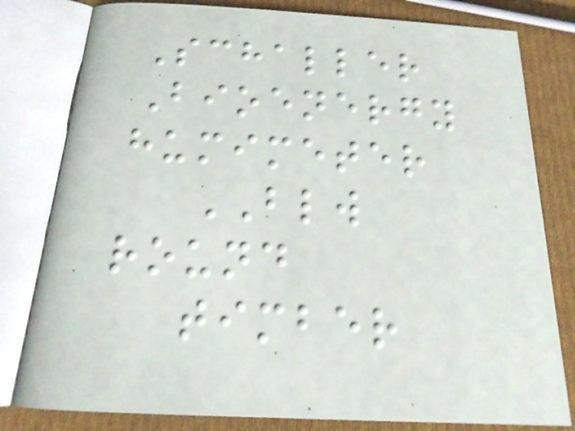Schaller
Bioenergy
humimeter
BLW
round
timber
